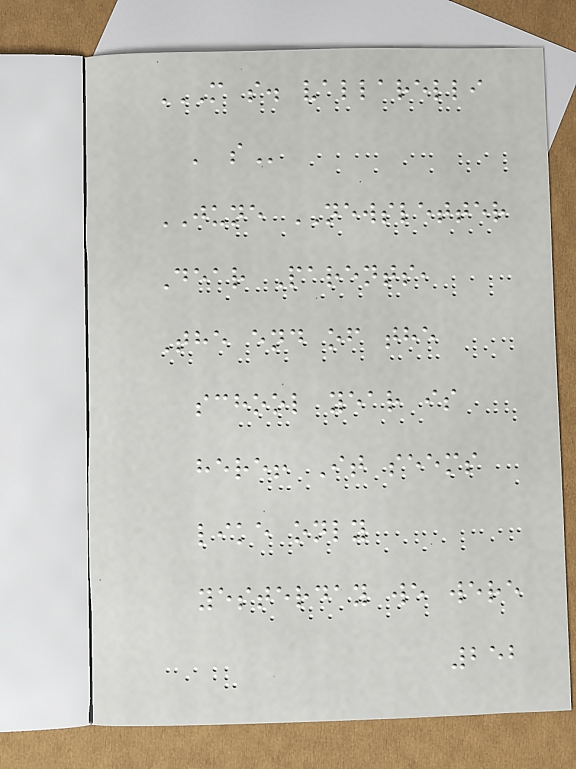M S. VALLARELLI
' S
JUNE NEWSLETTER
Dear Parents,
The end of the
school year is
here! It seems
like only
yesterday we were
252
